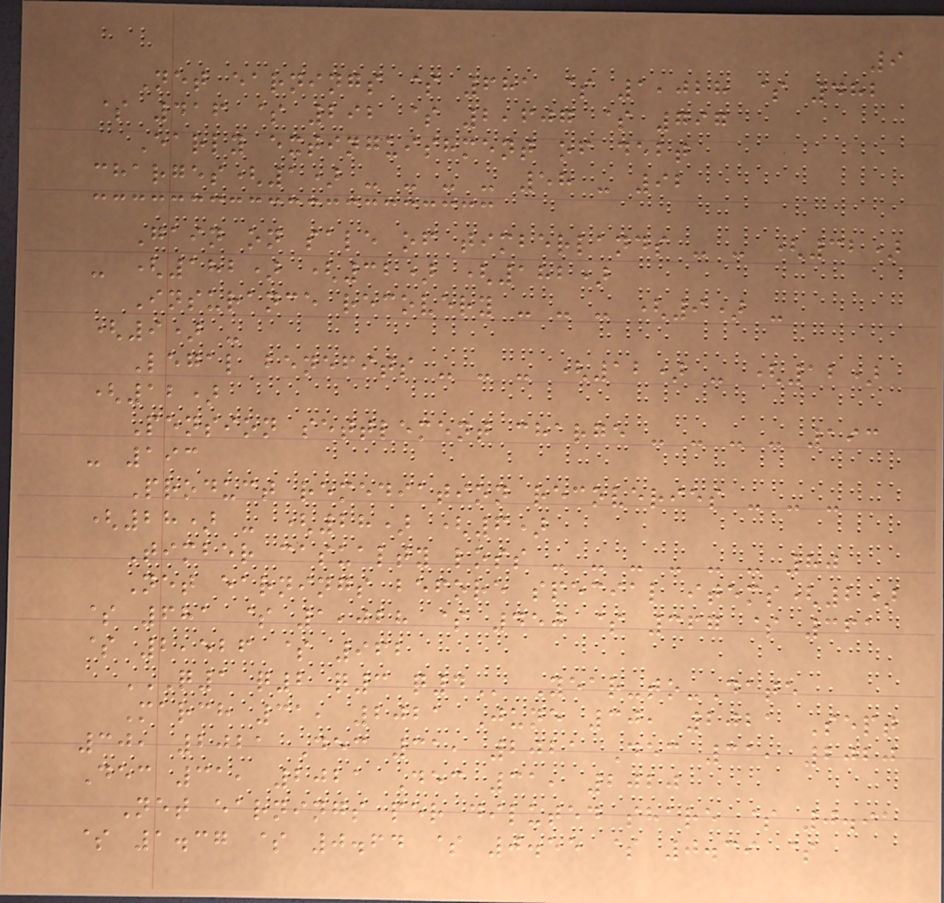9
Net earnings $ 681 $ 1,028 $ 482
$ 416 $ 292 $ 2,607 $ 797
Early extinguishment of debt
charges(1) - - - - 58 - 92
Gain on sale of timberlands - - (32)
- (182) (32) (182)
Insurance recovery - - - (9) -
(9) -
Legal benefits - - - (12) - (12)
(12)
Pension settlement charge - - - - 193
- 193
Product remediation recoveries - - -
(28) - (28) (6)
Timber casualty loss - - - - - - 80
Net earnings before special items(2)
$ 681 $ 1,028 $ 450 $ 367 $ 361
$ 2,526 $ 962
Q1 Q2 Q3 Q4 Year-to-Date
March 31, 2021 June 30, 2021 Sept
30, 2021 Dec 31, 2021 Dec 31, 2020
Dec 31, 2021 Dec 31, 2020
Net earnings per diluted share $ 0.91
$ 1.37 $ 0.64 $ 0.55 $ 0.39 $
